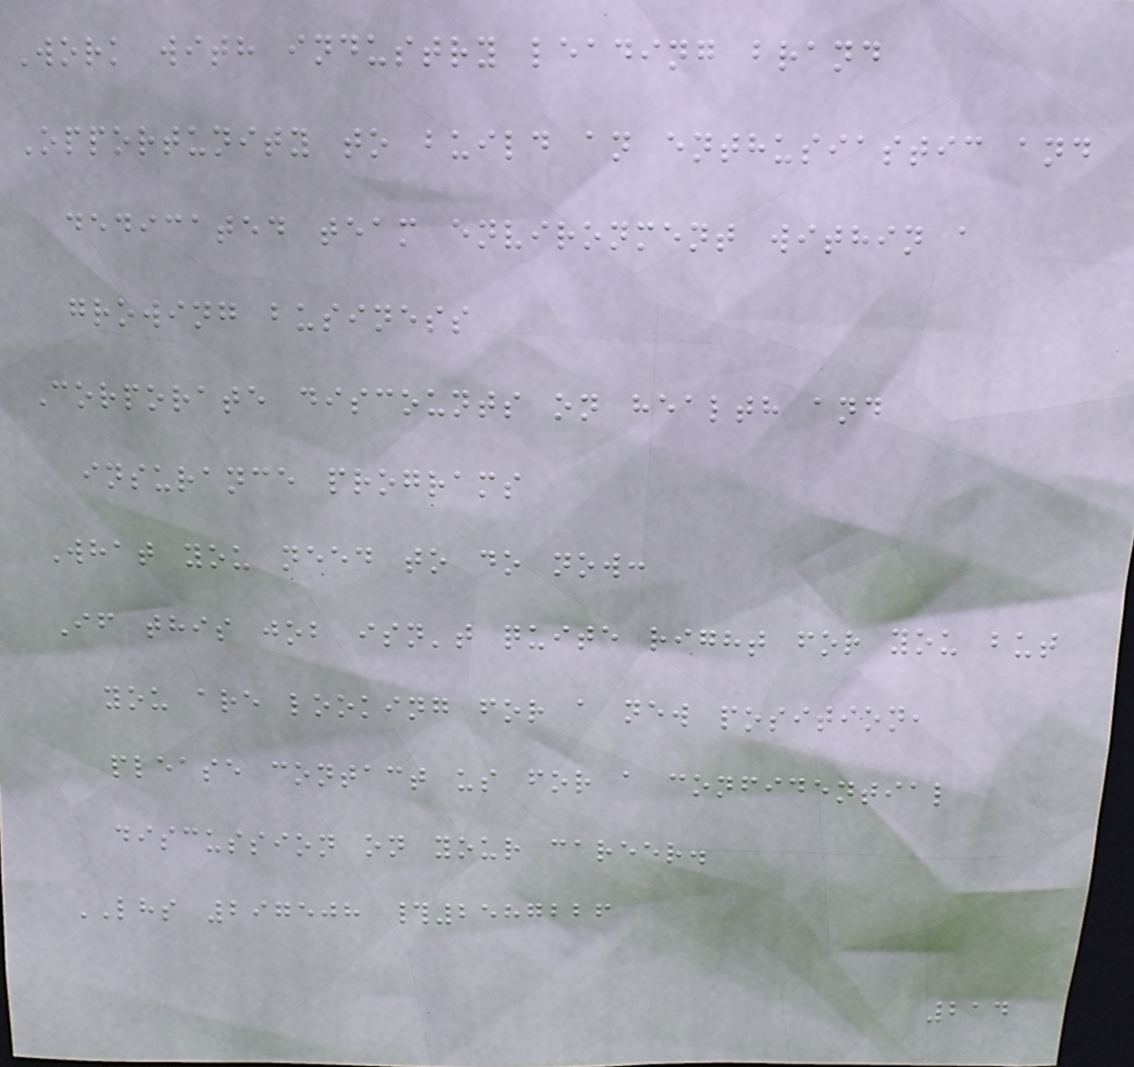Work with industry leading brand
Opportunity to build an enthusiastic and
dedicated team environment within a
growing business
Corporate discounts on health and
insurance programs
What you need to do now:
If this job isn't quite right for you but
you are looking for a new position,
please contact us for a confidential
discussion on your career.
LHS 297508 #2587226
214
